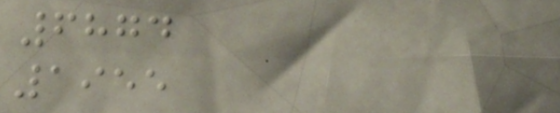6874
1955
